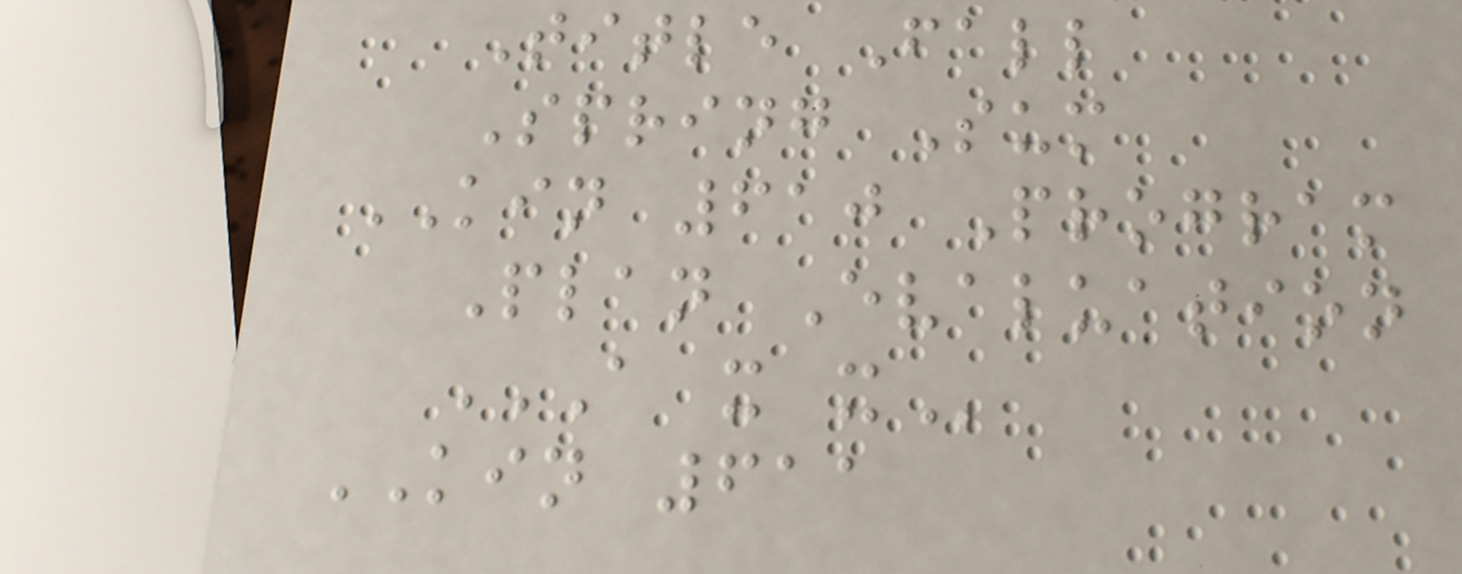Title Fall
Spring Sum
KIN 610 Program
Plan Evaluation
A X X
KIN 611
